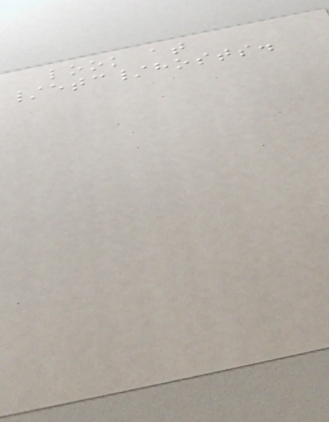look at
/etc/hosts.
